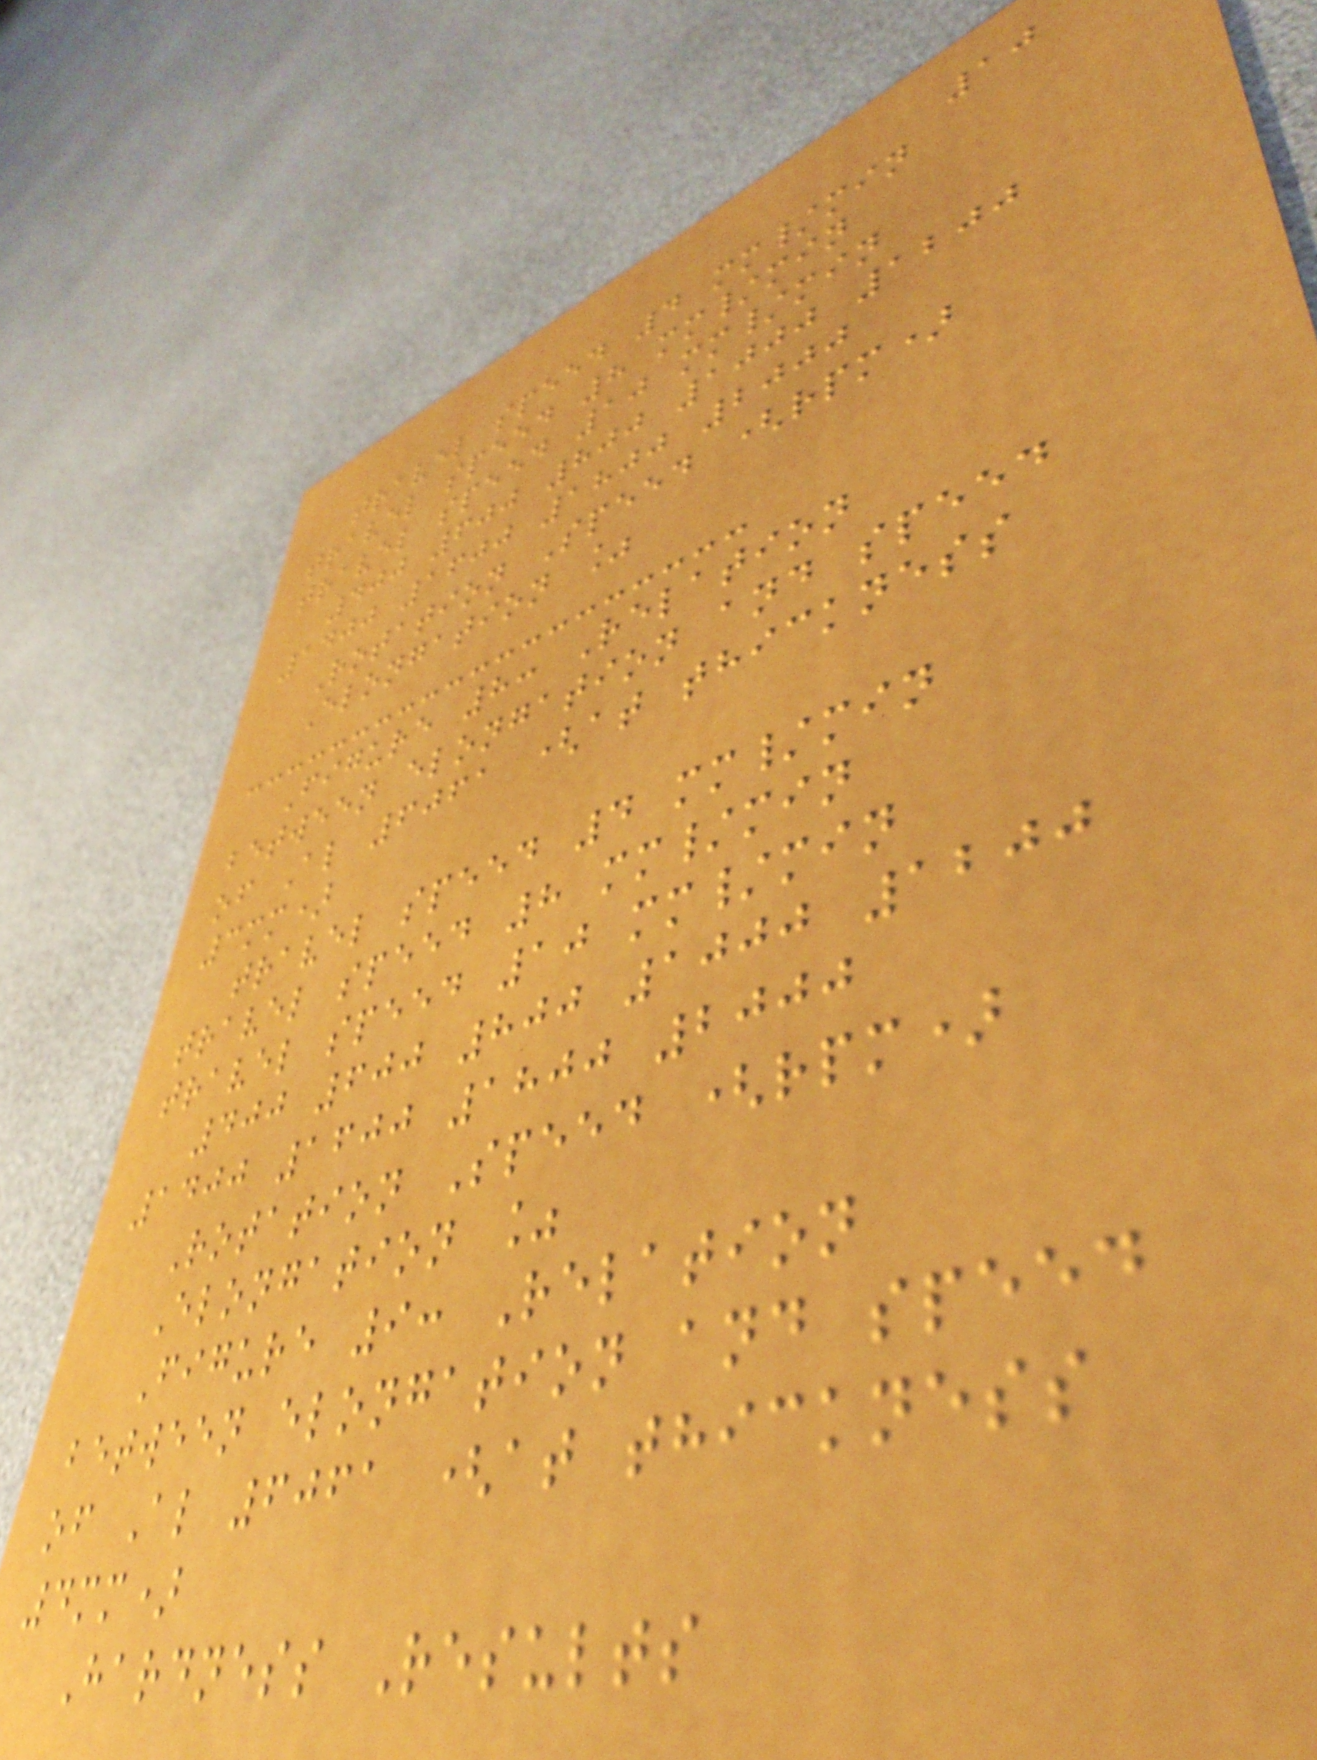10
travel speed 4 mm/min
travel speed 8 mm/min
travel speed 10 mm/min
400 600 800 1000 1200
1400 1600 1800 2000
Rotation Speed (rpm)
Elongation %
Figure 8: Relation
between elongation and speed
of Al 6061 (at thickness
3mm)
travel speed 4 mm/min
travel speed 8 mm/min
travel speed 10 mm/min
400 600 800 1000 1200
1400 1600 1800 2000
Rotation Speed (rpm)
Elongation %
Figure 9: Relation
between elongation and speed
of Al 6061 (at thickness
4mm)
Hardness Results
